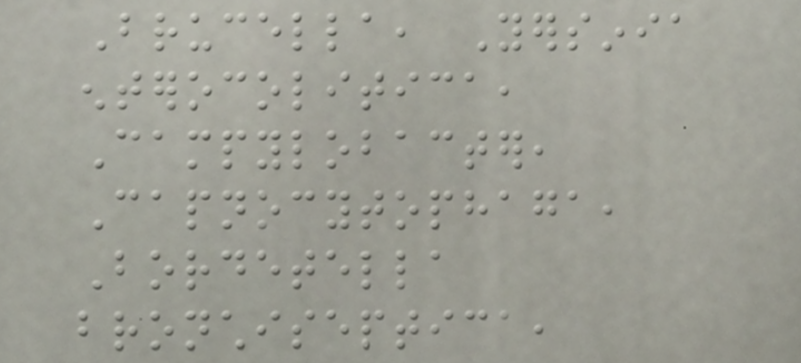Brucella, Yersinia
enterocolitica,
Campylobacter,
Capnocytophaga,
Bordetella
bronchiseptica,
